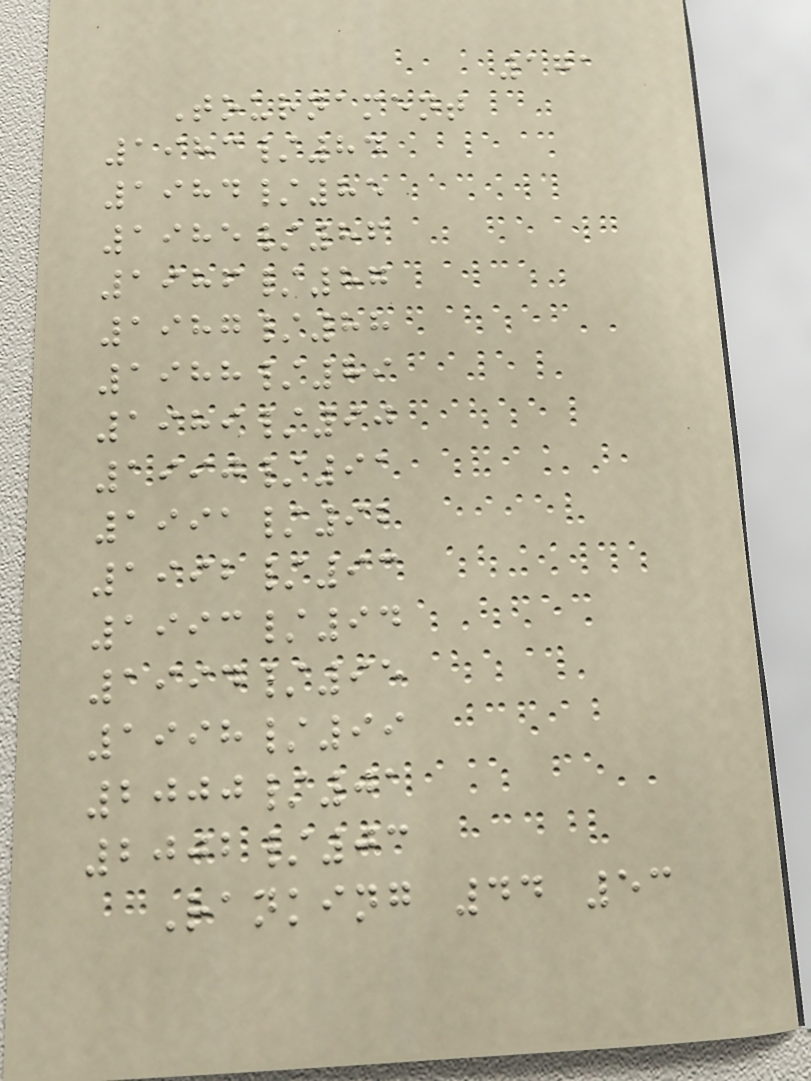171
Tournament
1983/84
1984/85
1985/86
1986/87
1987/88
1988/89
1989/90
1990/91
1991/92
1992/93
1993/94
1994/95
1998/99
2000/01
2002/03
Ranking 44 53
